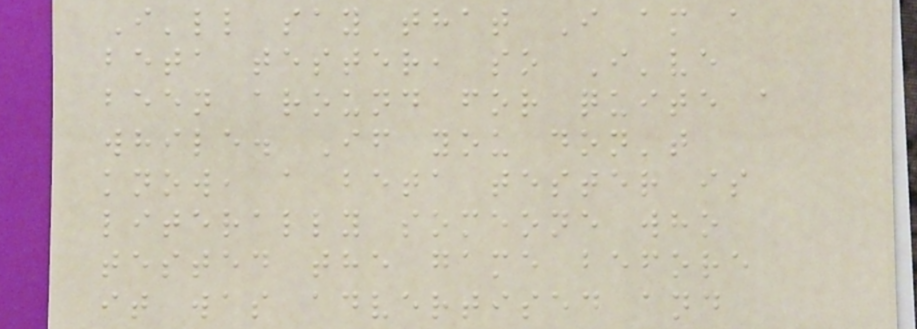I'll say that I am a
beta tester, so I've
been around for quite a
while. If you don't
know, a beta tester is
literally someone who
tested the game before
it was advertised and
